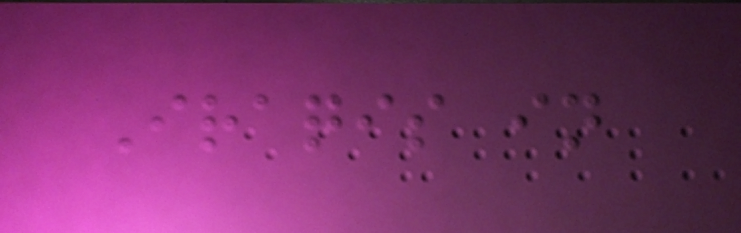Iraqis in
